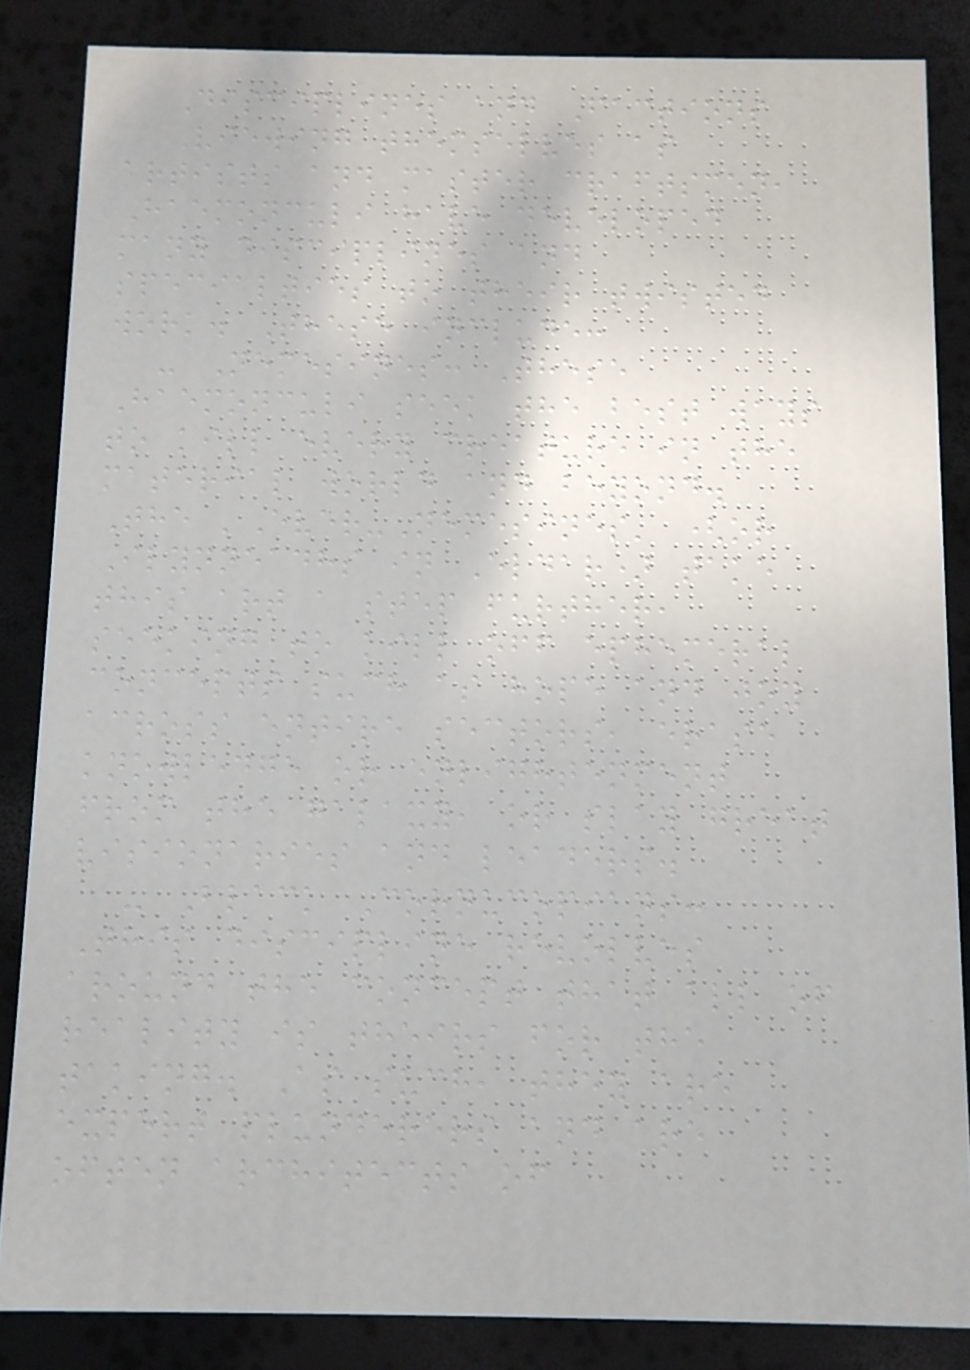Disciplines and Factions
Viewing themselves as
artists and master craftsmen,
Haemonculi have developed
many disciplines and
specialties to their twisted
work. These include:
- Nemesines: These
Haemonculi seek the best ways
to kill every creature in the
material world and beyond.
The 'Ever-Nemesines' (or
Ilynneadhs in Eldar) take
this art a step further,
seeking to kill off ephemeral
concepts such as hope and joy
across entire sectors, erase
knowledge or enlightenment
from the galaxy, or slay great
visionaries and leaders.
- Black Cornucopians:
This discipline revolves
around the concept that all of
reality is theirs for the
taking. As such, they are
expert plunderers and are
often architects of
